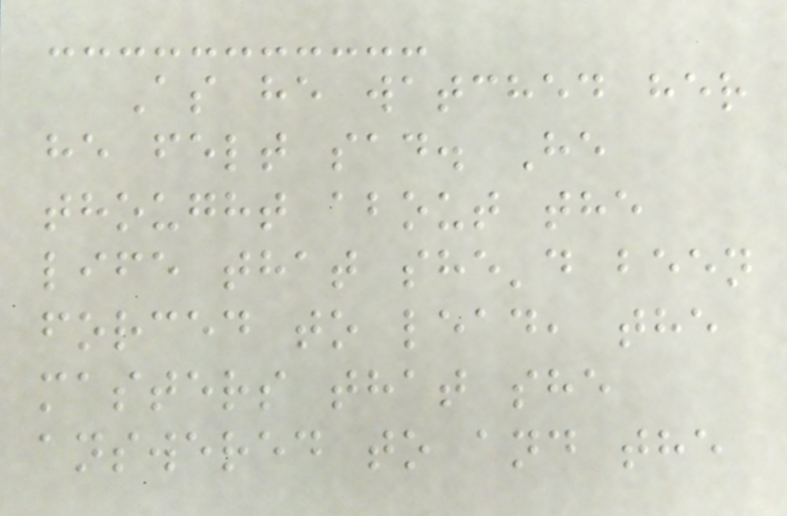As he watched her
he felt sad. He
thought about the
life that she'd been
forced to lead, the
masters that she
answered to and the
